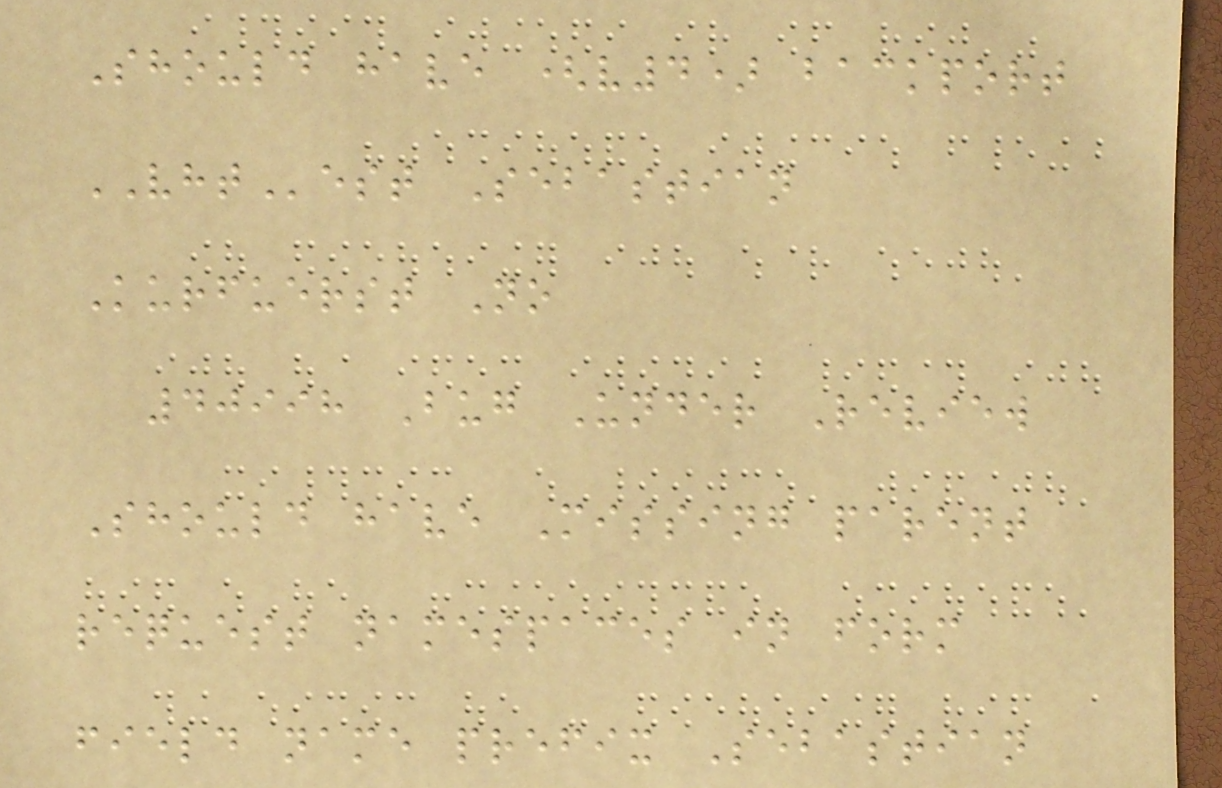Should have (v4) backport
VHTest Sebastian
Kurfuerst No
40998 Bug Under Review
Should have Missing parent
request namespaces in form
field name prefix Sebastian
